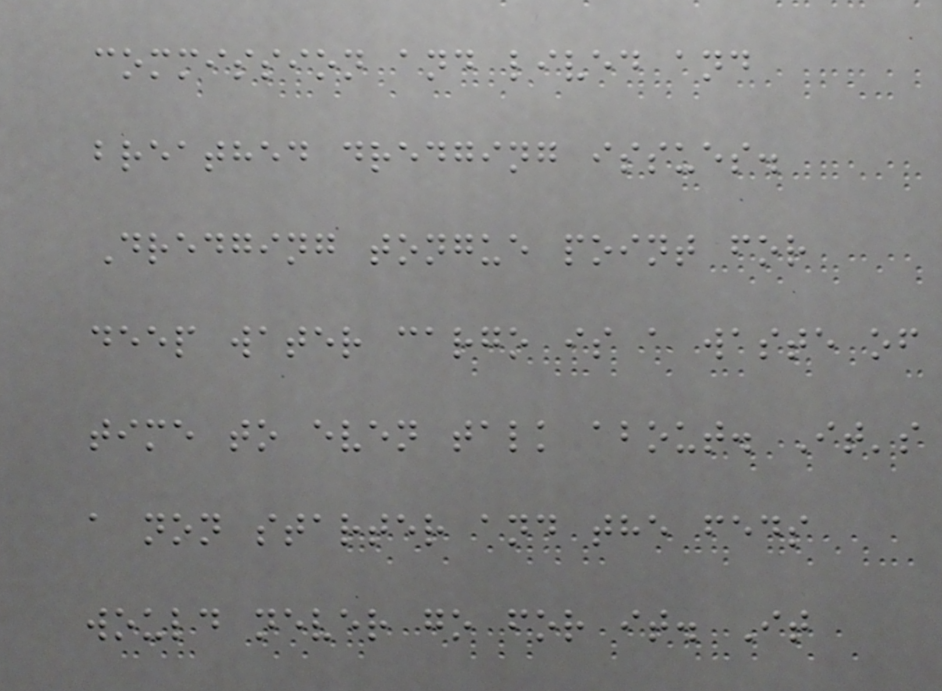commission and lived and
breathed dredging issues.
Dredging tongue point for
deep water cargo is a waste of
time to even talk about. It's
a non starter and the feds
would never go for it. It
